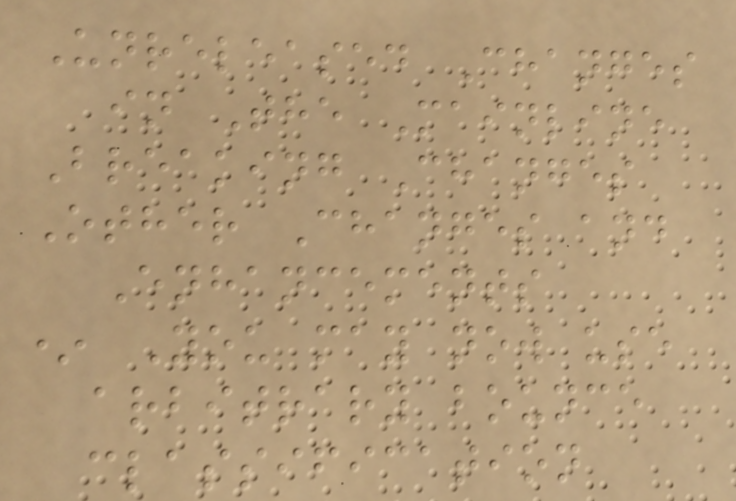Unreleased Changes
in The Mainline
Breaking Changes
Other Changes and
Enhancements
* You may now use
arbitrary bounce
classification
